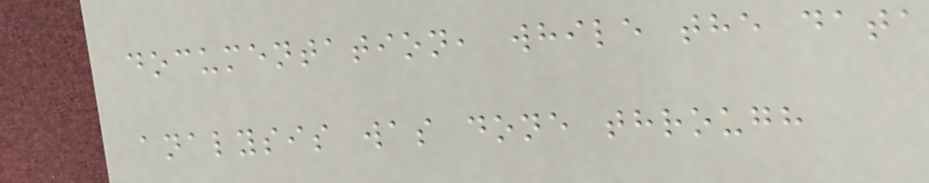documentation, while the data
analysis was done through
